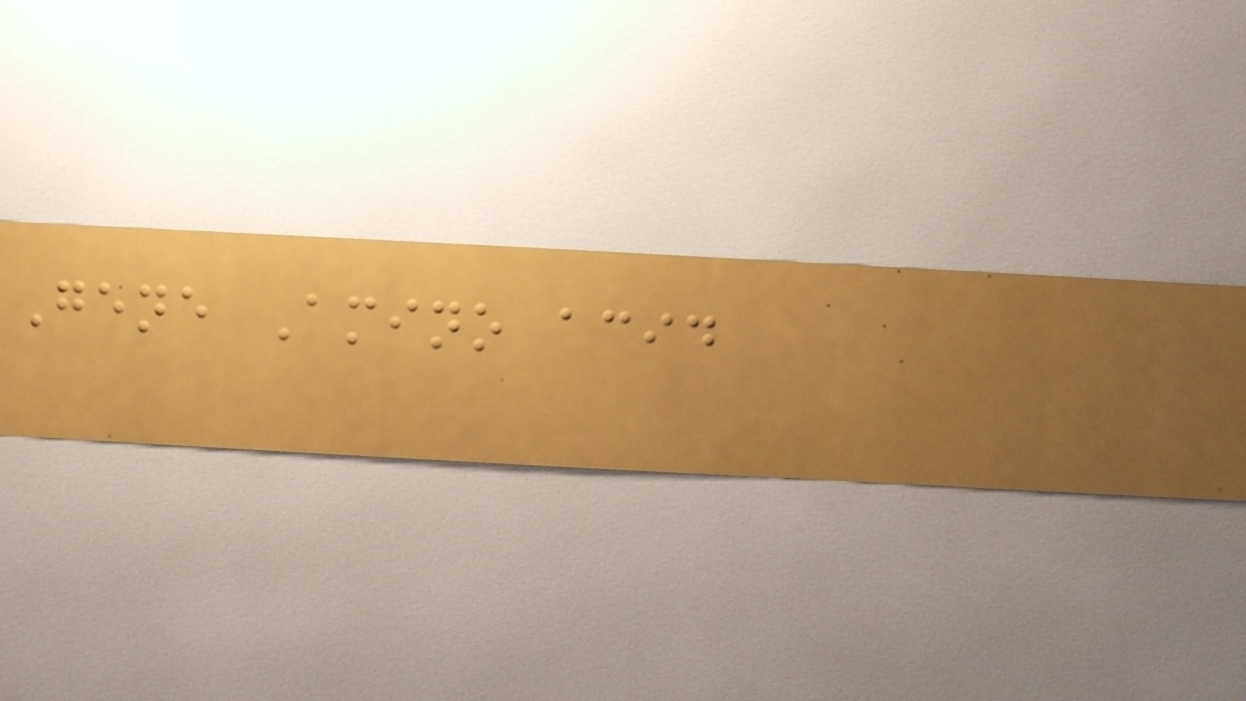Gene Amino acid
